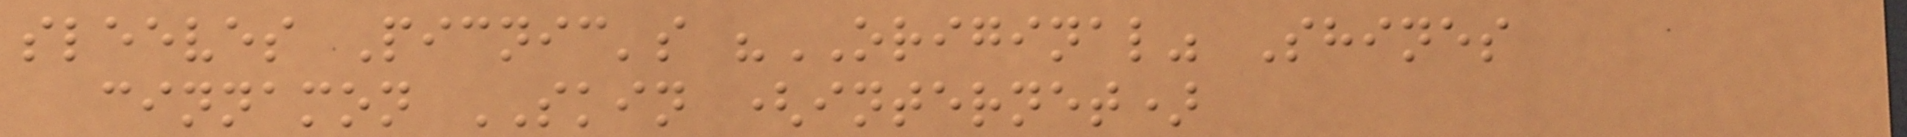sleeves Picnic's "ORIGINAL" Shines
cinnamon SKIN (internet)
